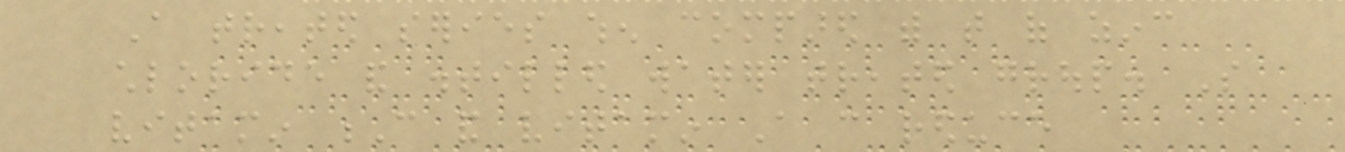A treated series when compared with that of zinc
chloride and distilled water treated group. So
vitamin C and vitamin A can reduce
